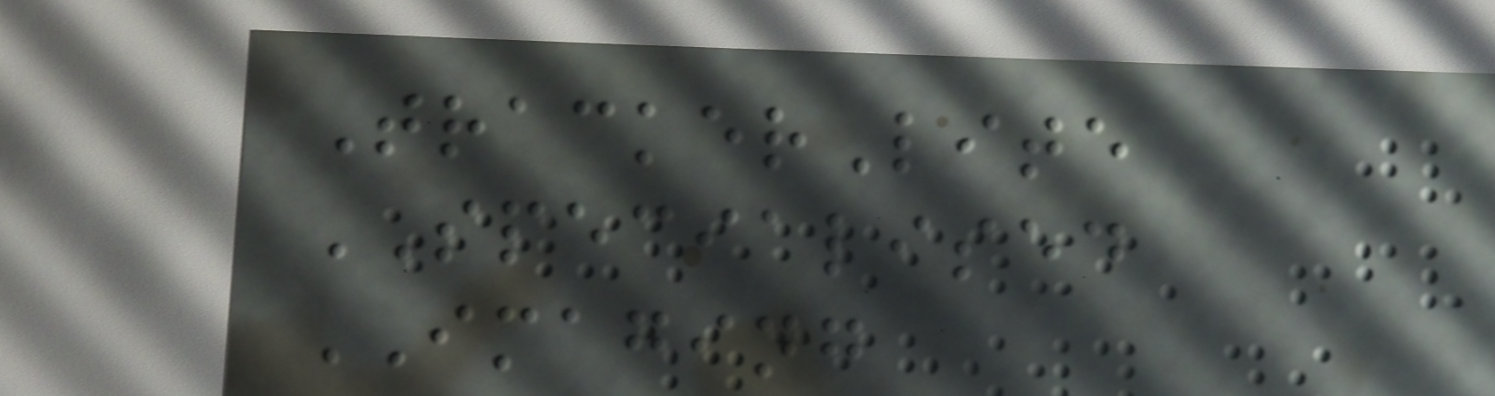TrackerLite
SPECIALISED
IMAGING
